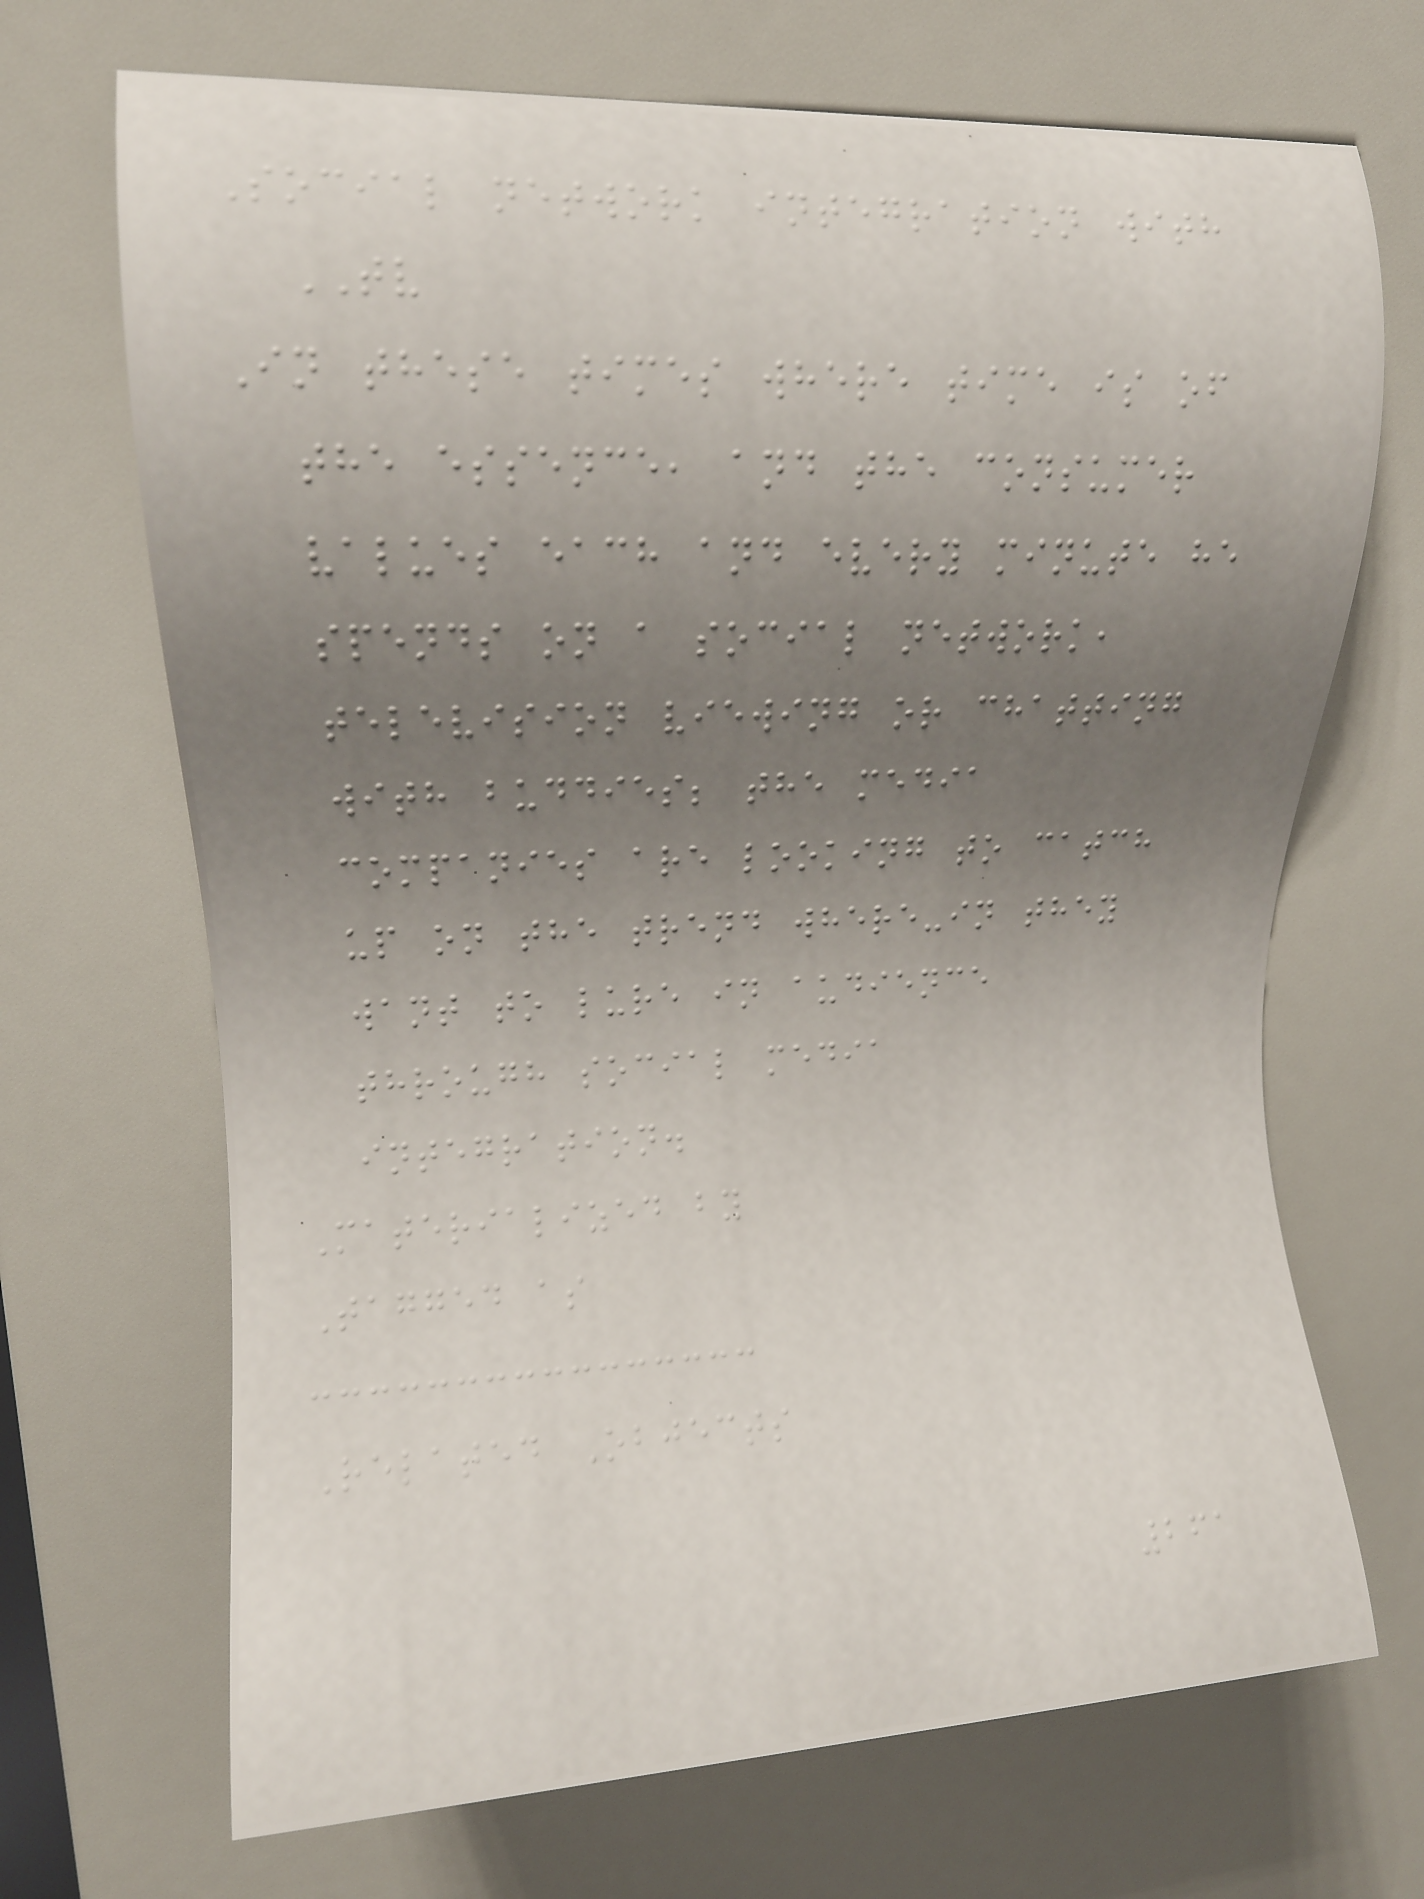Social network integration with
TV
In these times where time is of
the essence, and the consumer
values each and every minute he
spends on a social network,
television viewing or chatting
with buddies; the media
companies are looking to catch
up on the trend where-in they
want to lure in audience
through social media
integration.
Materialized by
Tagged as
Related Objects
261
